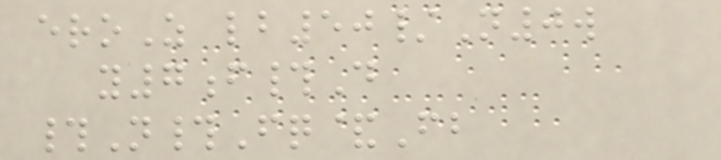eroZ lb50/N0w
y7f#D
#N#Fq&Fb
